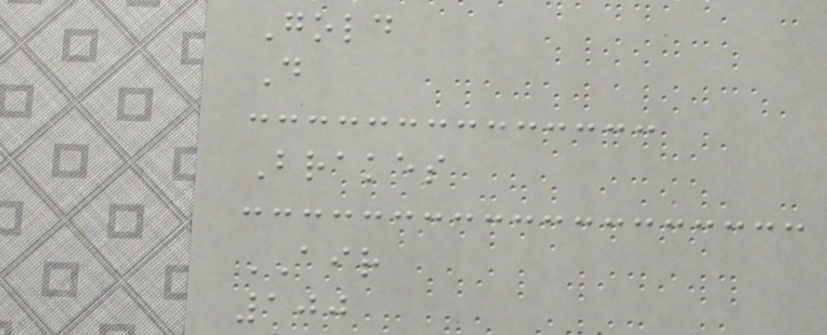Gold
D
Brakes
AIR
100
